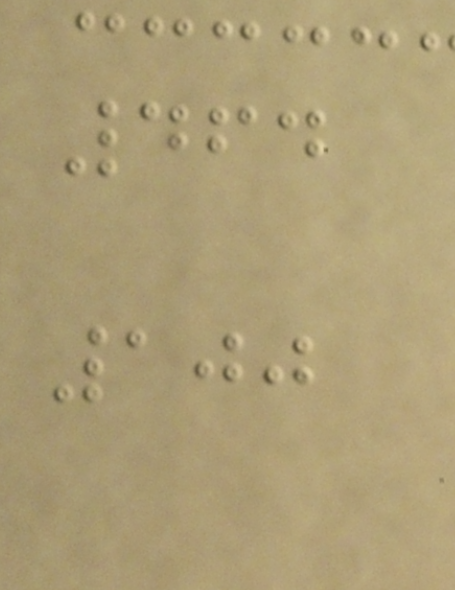464
100
